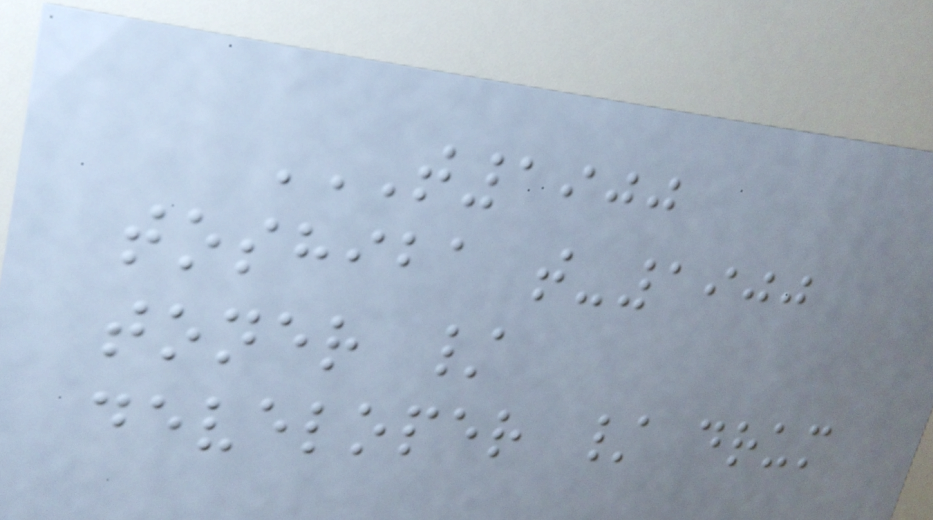T1900
TOSHIBA T-1900
TONER /
DEVELOPER / DRUM
